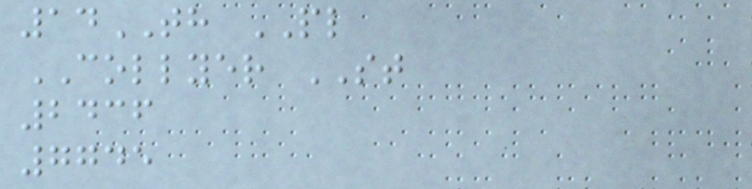14TH PL
COLLYER ST
2436
7745
